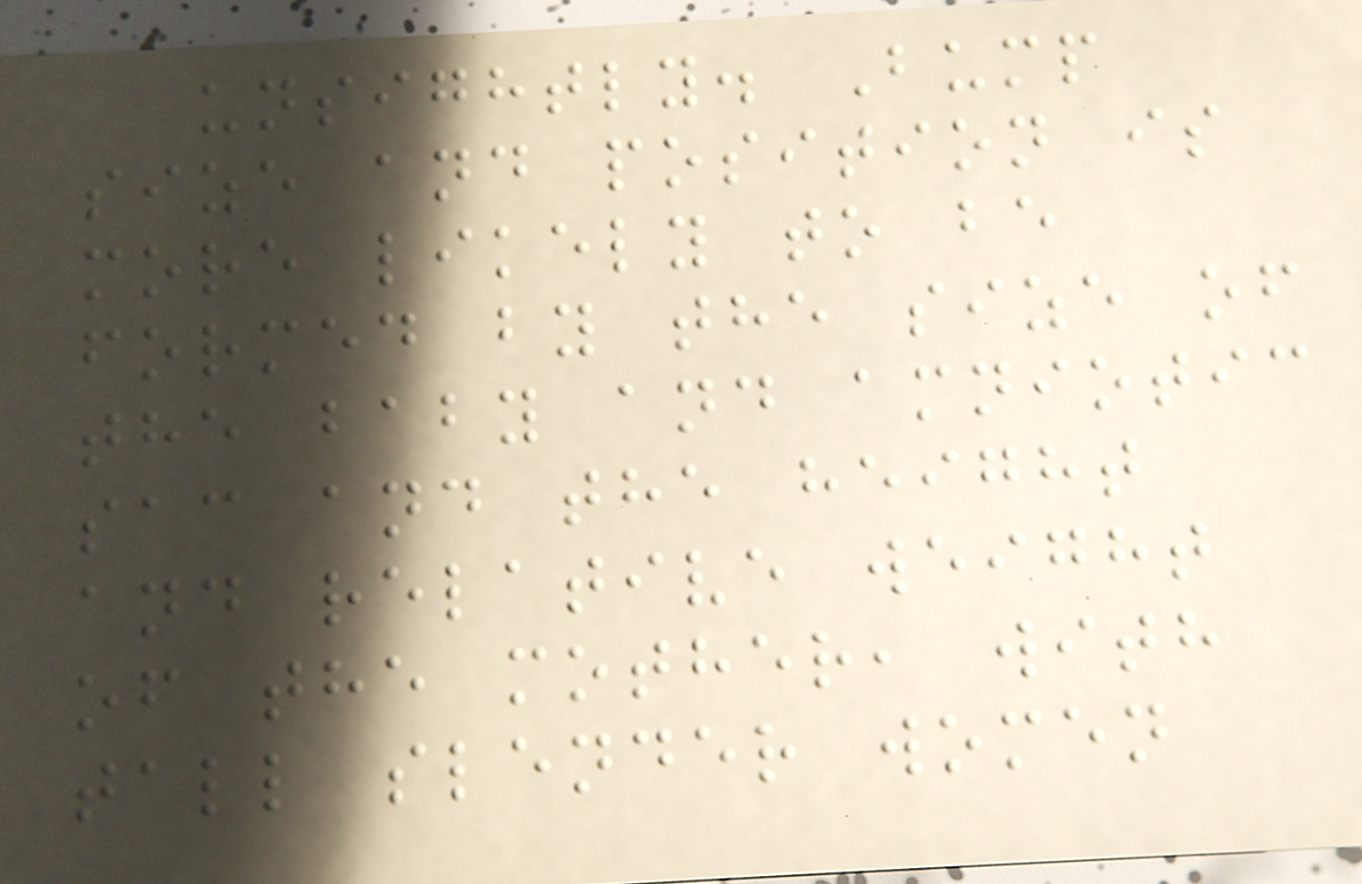unsightly. Bump
size and position is
more likely to be
formed by the size of
the baby and amniotic
sac and the height
and relative weight
of the mother, with
tall slender women
